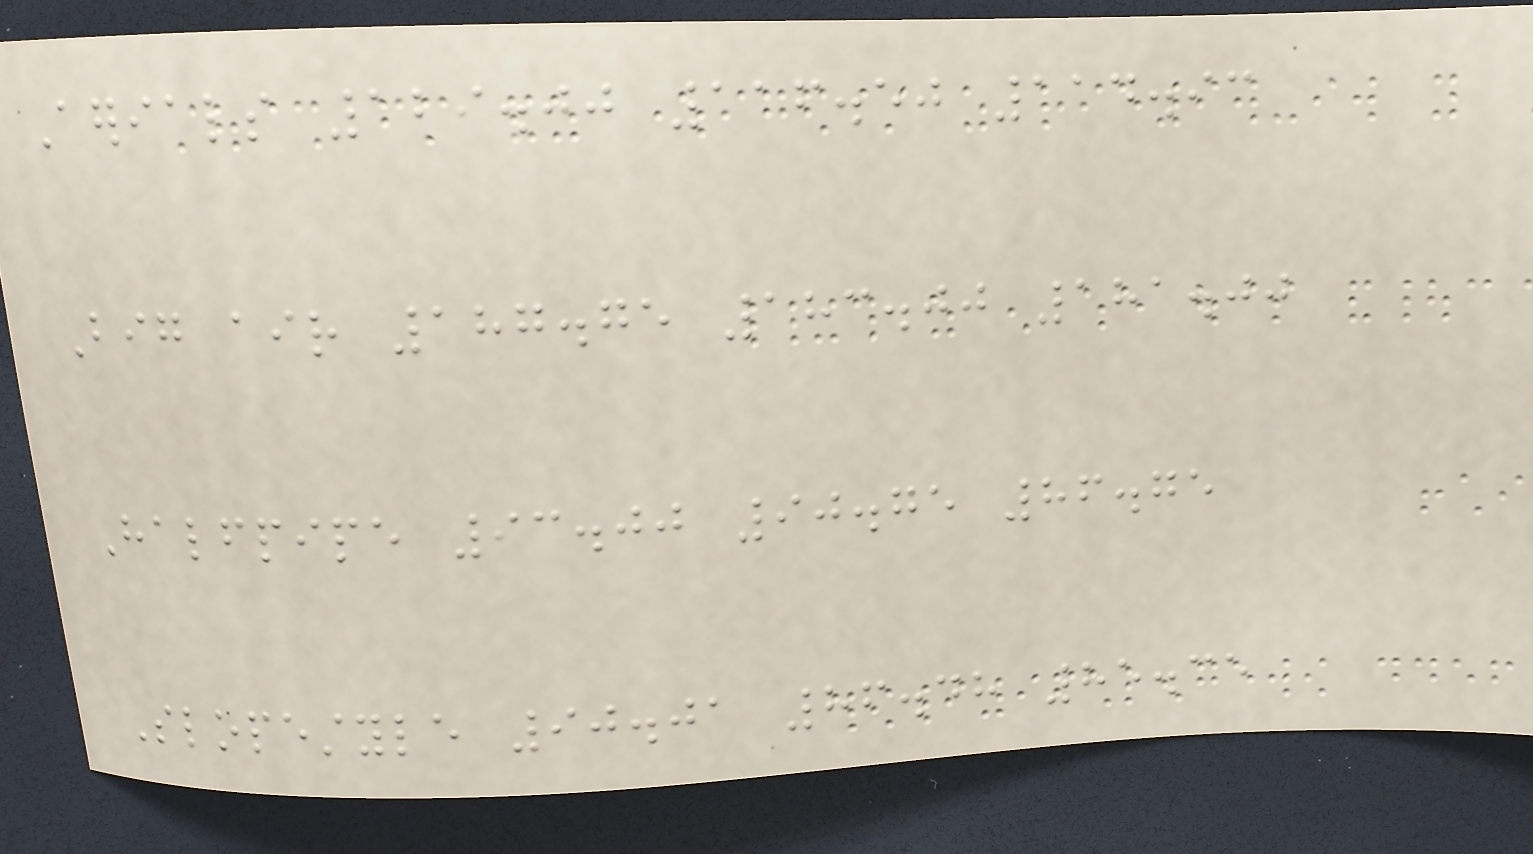Aerials 129.00 116.50 114.93
Big air 187.75 183.00 181.00
Halfpipe 93.00 90.75 86.75
Slopestyle 90.01 86.48 85.35
